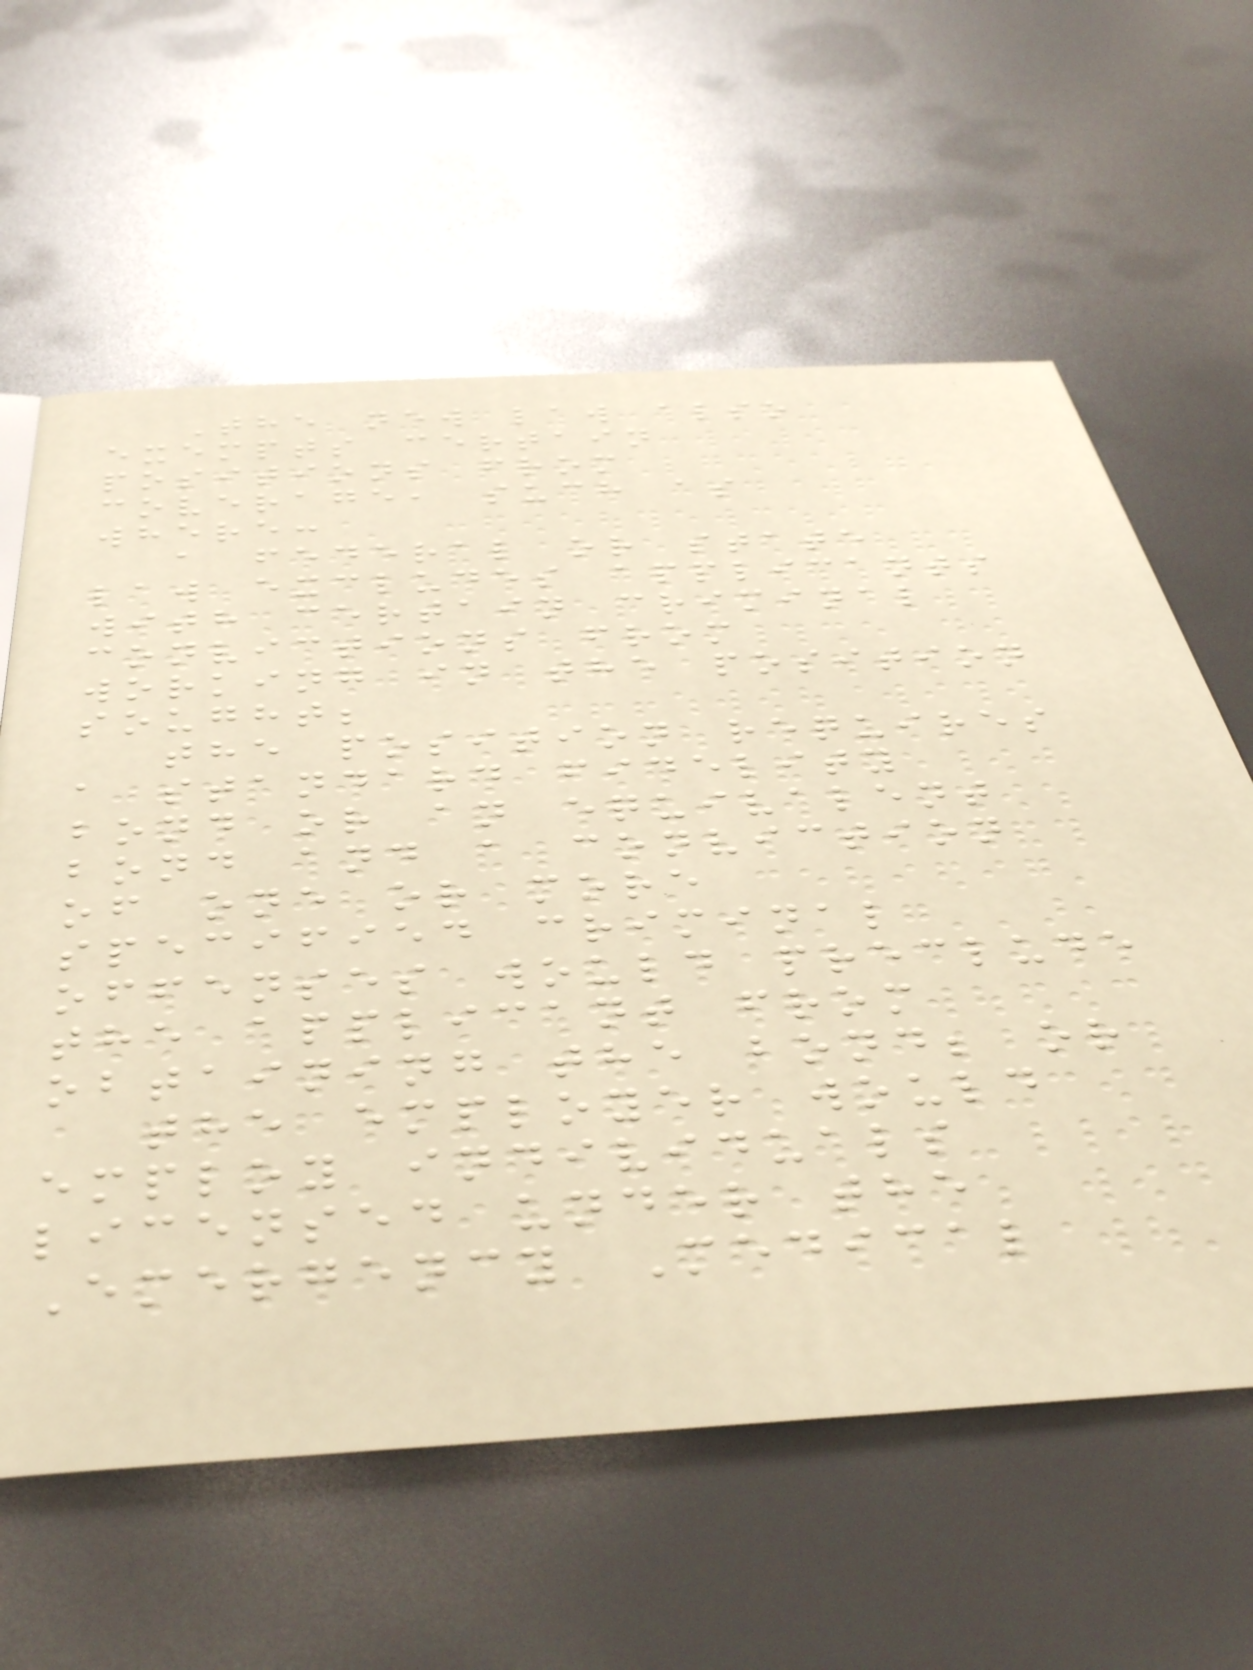The new law also
exempts certain
positions from
coverage, such as
where:
a federal or state
law excludes applicants
with certain criminal
convictions from
working in the position
sought;
the position requires
a standard fidelity
bond or an equivalent
bond and a conviction
of one or more
specified criminal
offenses would preclude
the applicant from
obtaining the bond; or
the employer would
employ individuals
licensed under the
Emergency Medical
